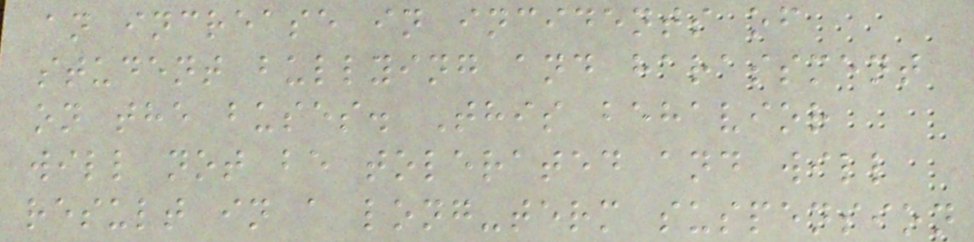an increase in incidents of
student bullying and harassment
on the buses. This behavior
will not be tolerated and will
result in a long-term suspension
